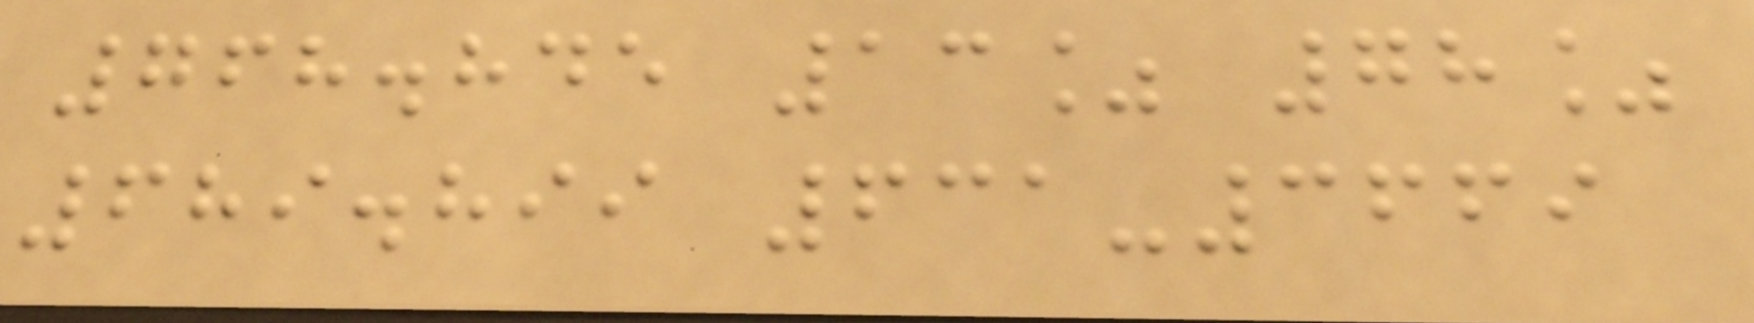768.845 13% 78%
689.899 631-3669
